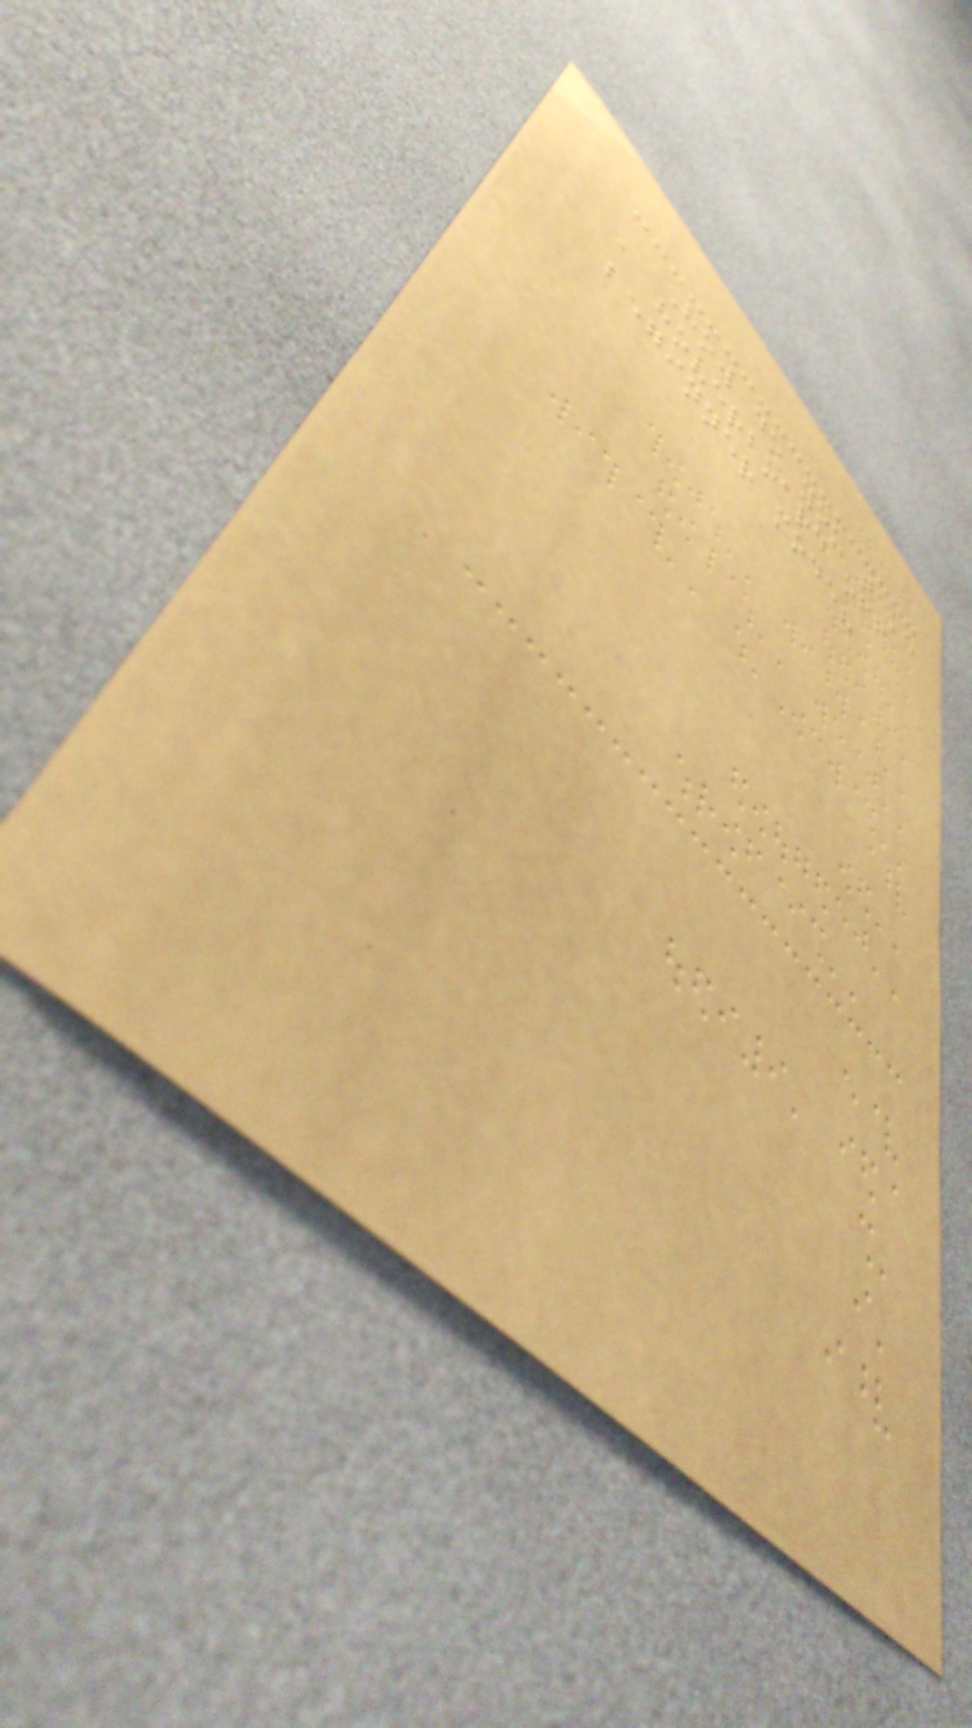How do you take
a hoverboard off
beginner mode?
